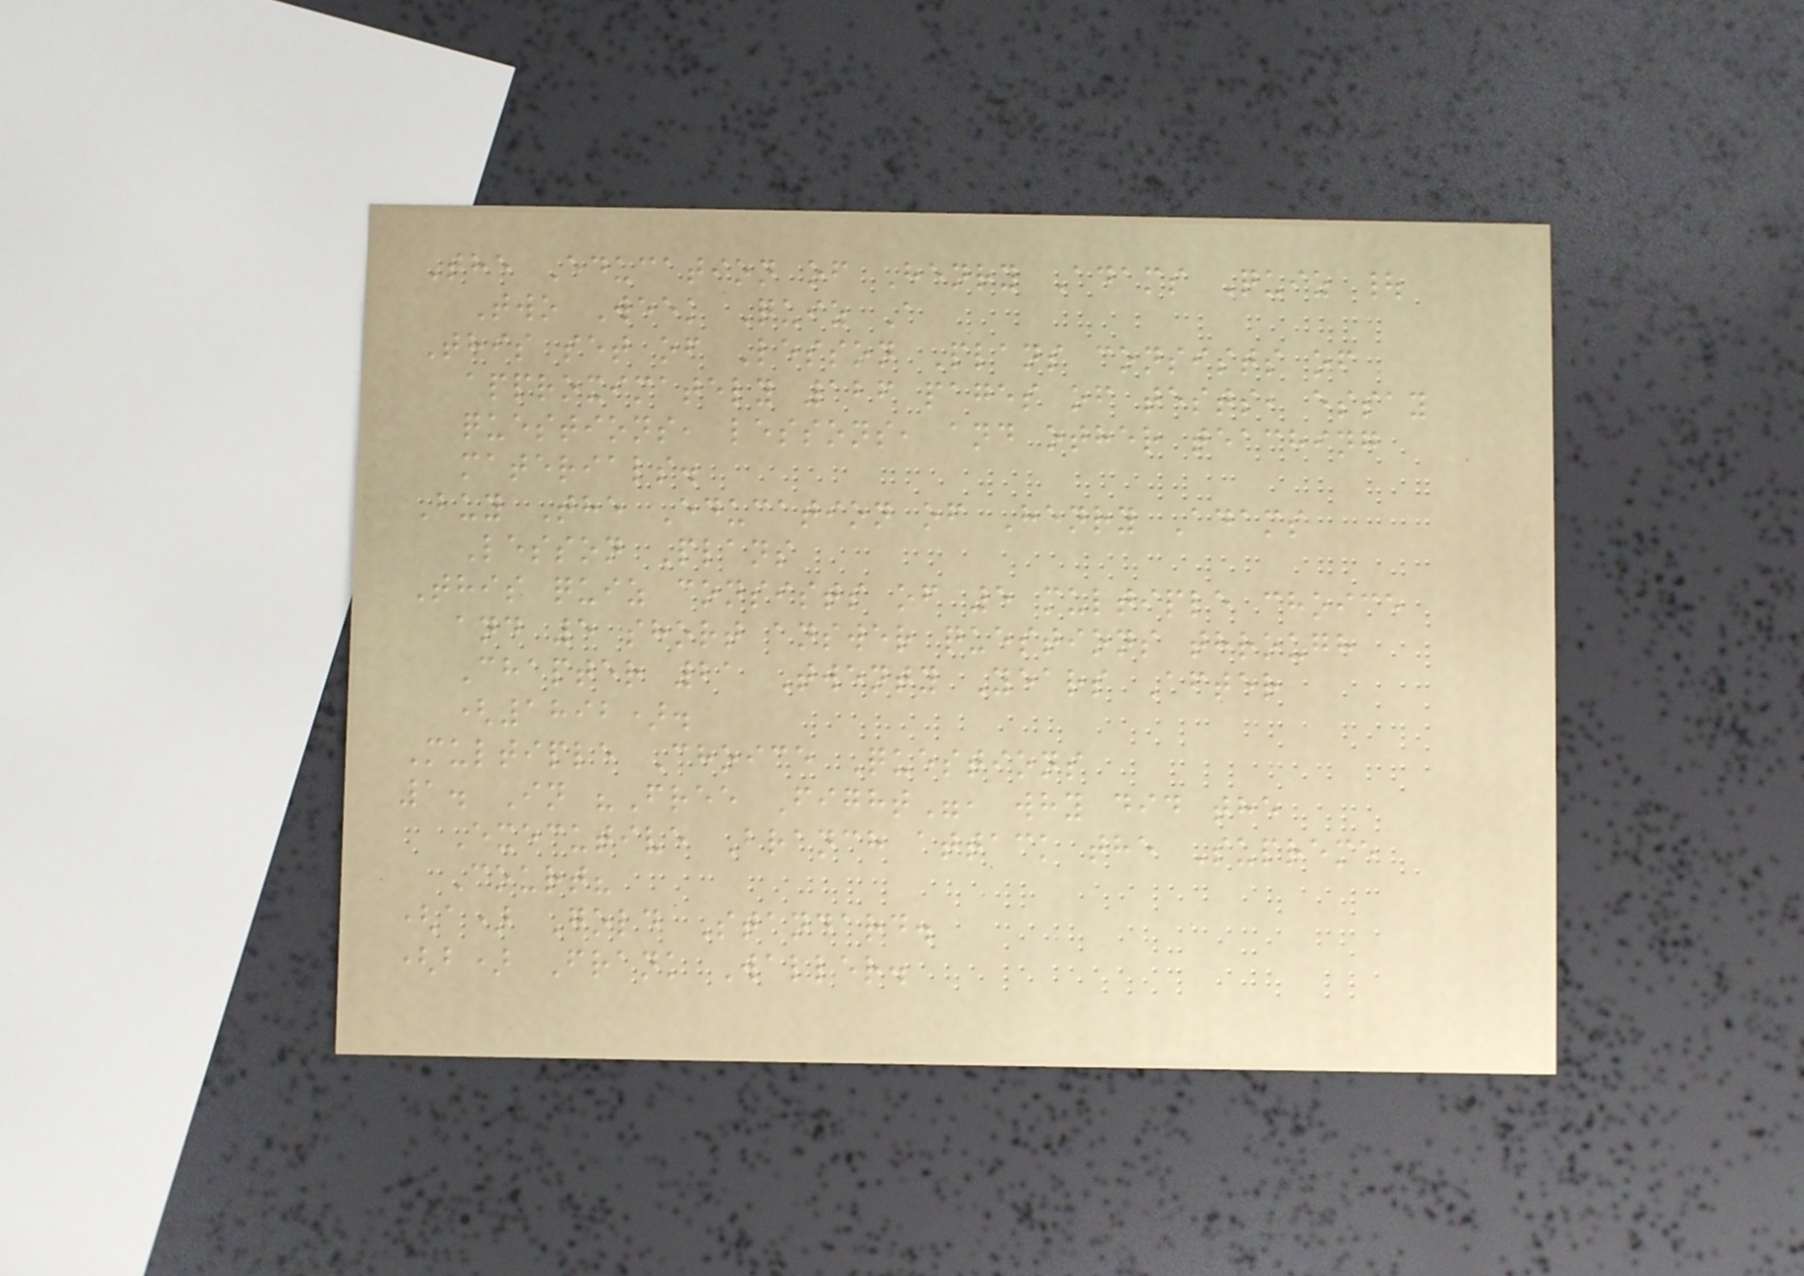The Education of Henry Adams Quiz |
Two Week Quiz A
This set of Lesson Plans consists of
approximately 126 pages of tests, essay
questions, lessons, and other teaching
materials.
Buy The Education of Henry Adams
Lesson Plans
This quiz consists of 5 multiple choice
and 5 short answer questions through
Chapter 21 Twenty Years After
(1892).
Multiple Choice Questions
1. In "Free Fight", why did the
Executive Branch attack the Supreme
Court?
(a) Gold Standard.
(b) Frank Waller.
